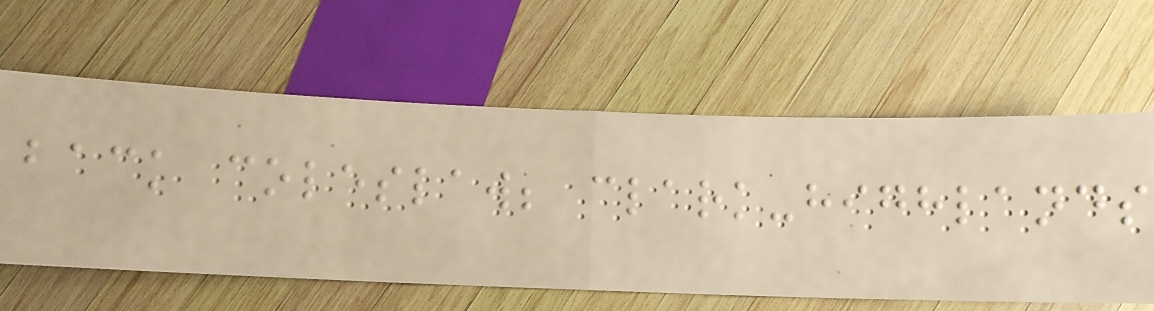back coleslaw; clark-highlands
